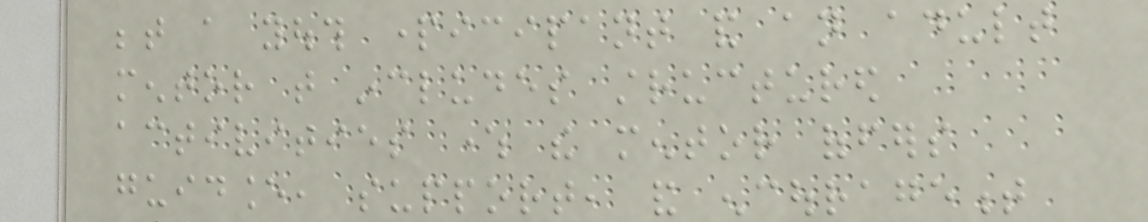between a youth participant and an adult
mentor that includes structured
activities where the mentor offers
guidance, support, and encouragement
